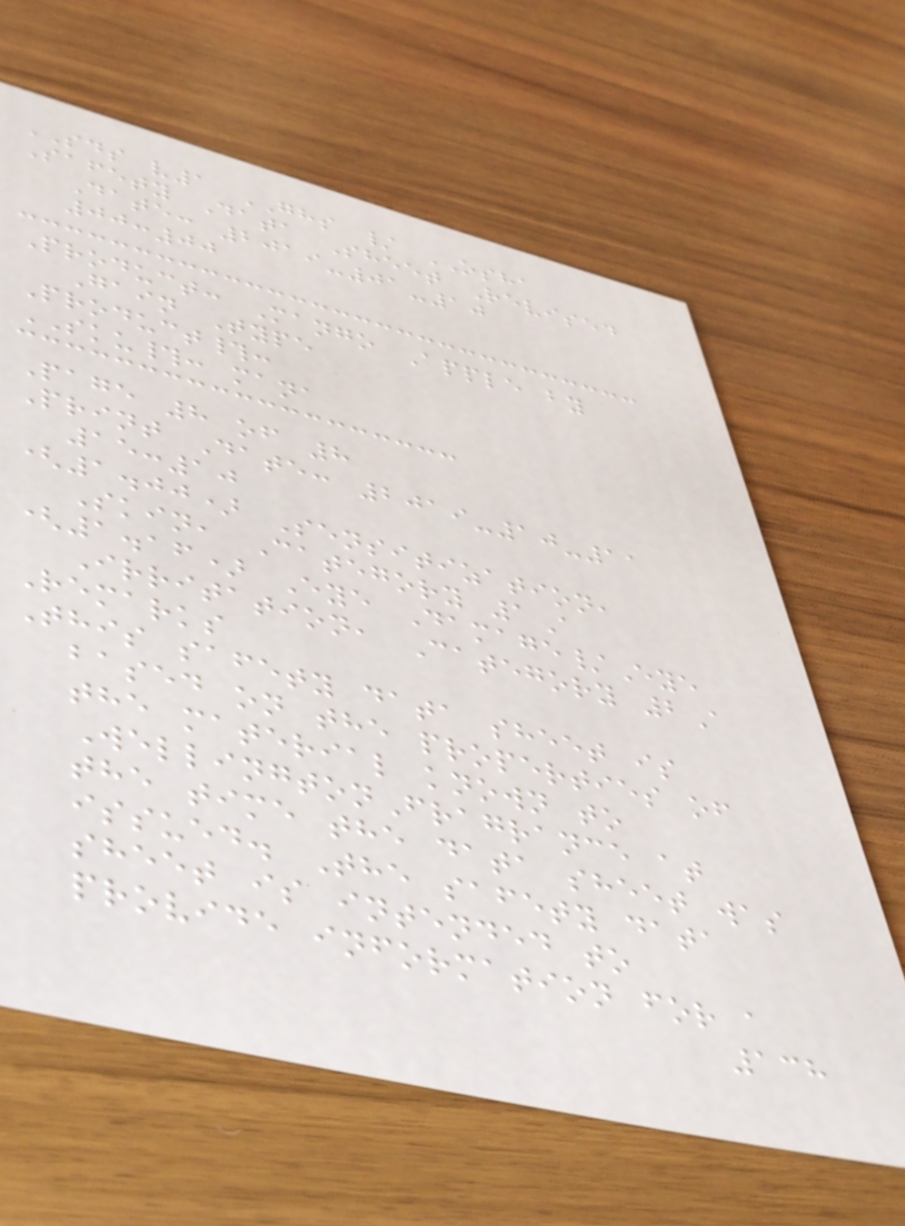SDS v1 GHS / OSHA
Safety Data Sheet Revised
Date: 2019-01-10
00:00
Product: Mango Apple by
Gain Type
Product#:
SKU#: mana
Page 8 of 8
Print Date: 2019-10-11
15:10
(1.00) Sensitization,
Skin, Category 1A
(1.16) Eye Damage/Eye
Irritation, Category 2A
Remarks
This safety data sheet is
based on the properties of
the material known to
WellingtonFragrance at
the time the data sheet was
issued. The safety data
sheet is intended to
provide information for a
138
